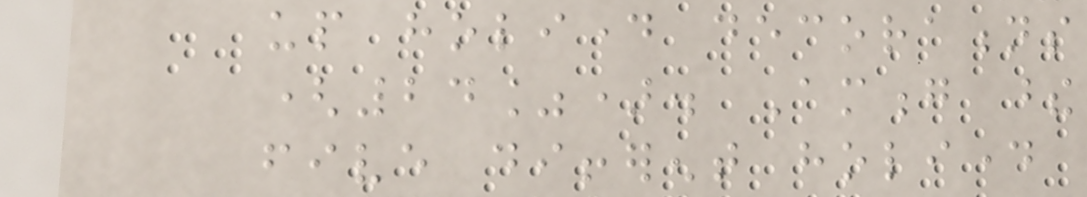up holiday decorations
(24%). Among these
five different holiday
